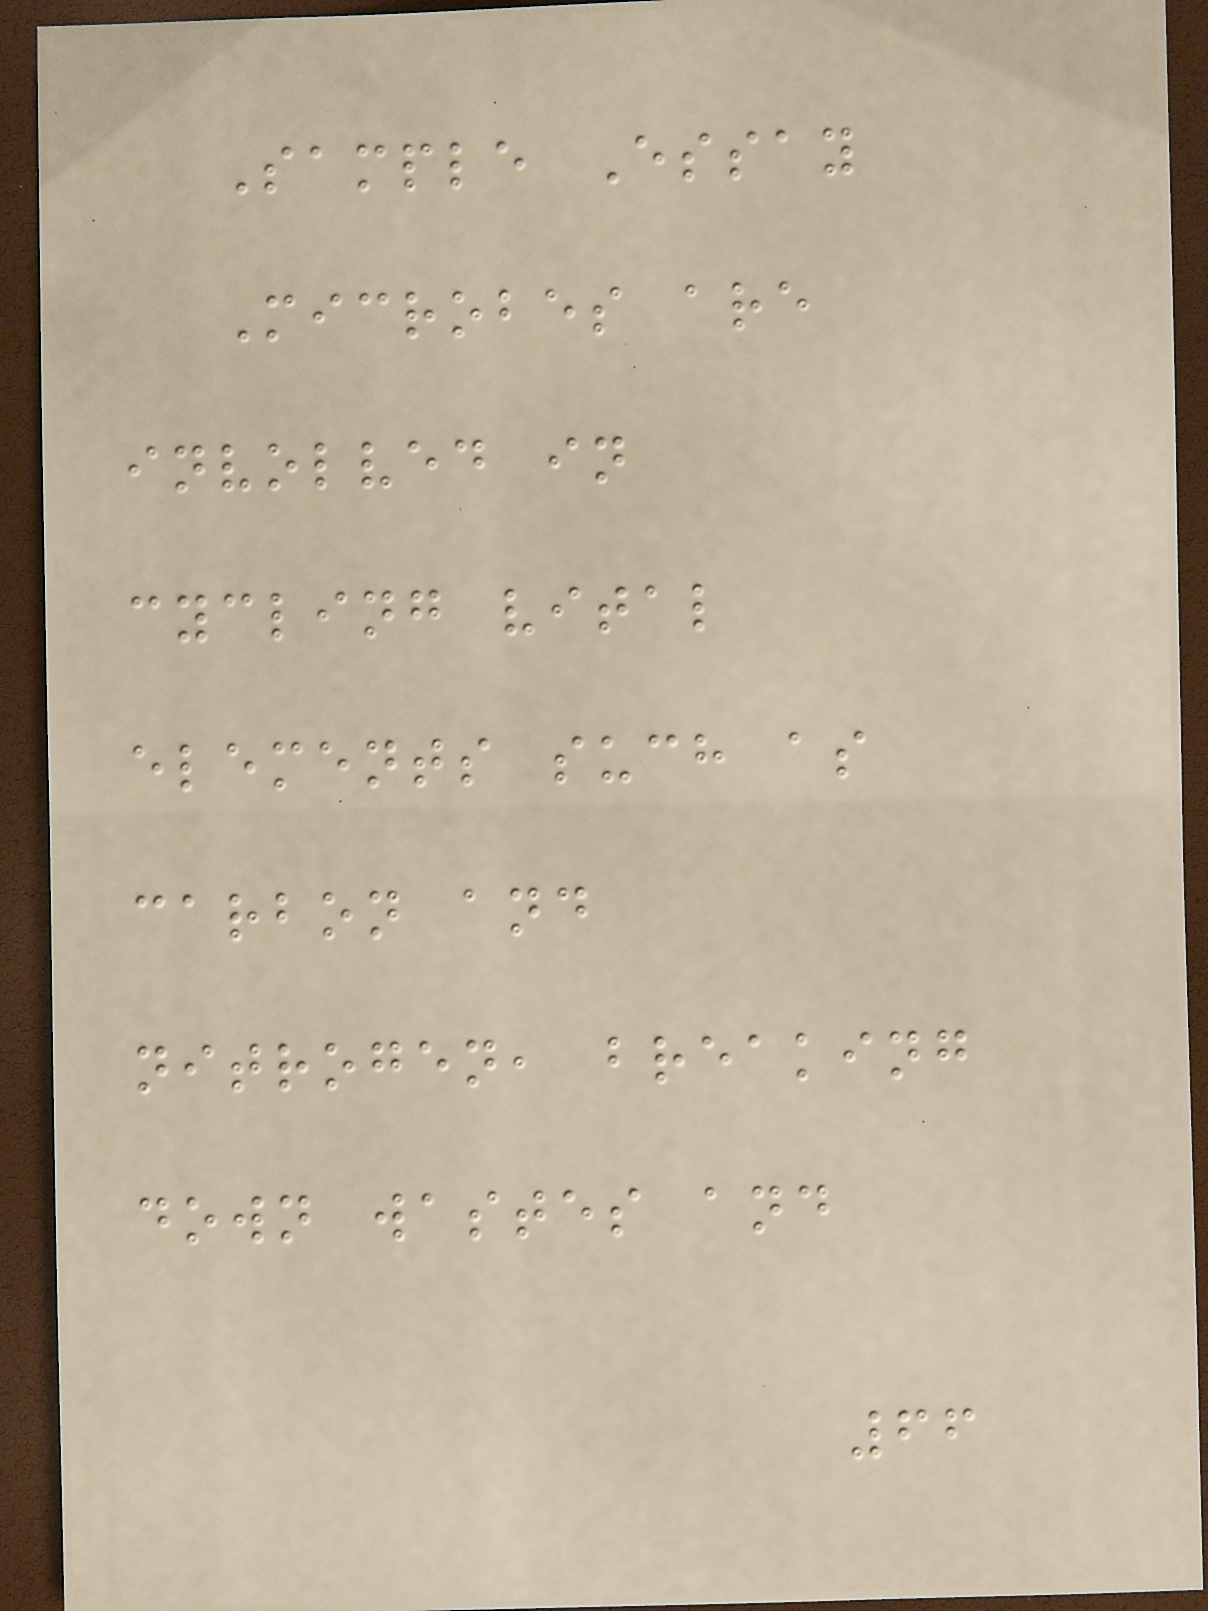Sample Essay
Microbes are
involved in
cycling vital
elements such as
carbon and
nitrogen, breaking
down wastes and
66
